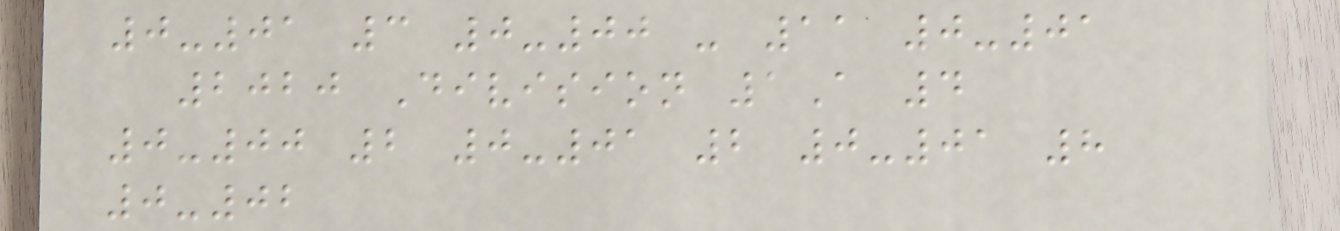0-01 3 0-00 - 11 0-01
2020 Division 1A 4
0-00 2 0-01 2 0-01 8
0-02
